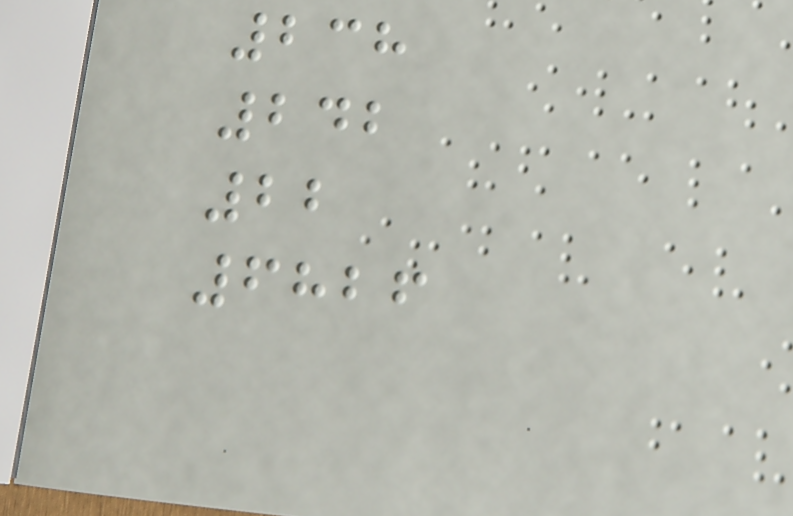238
242
22
6826
